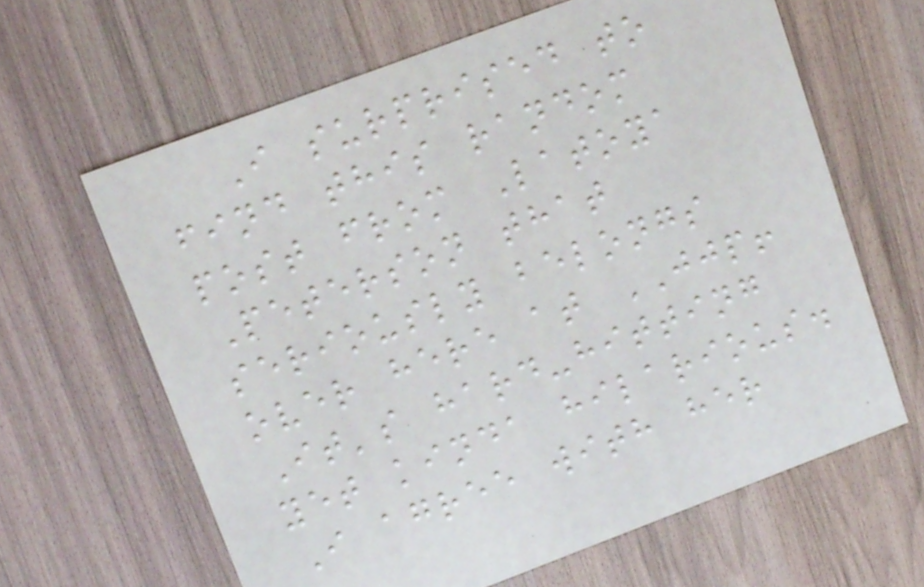I surprised to
find this random
post from Latoya
Peterson that
seriously belongs
over here at JJP!
It's hard-hitting
yet kinda hilarious.
I agree with her
